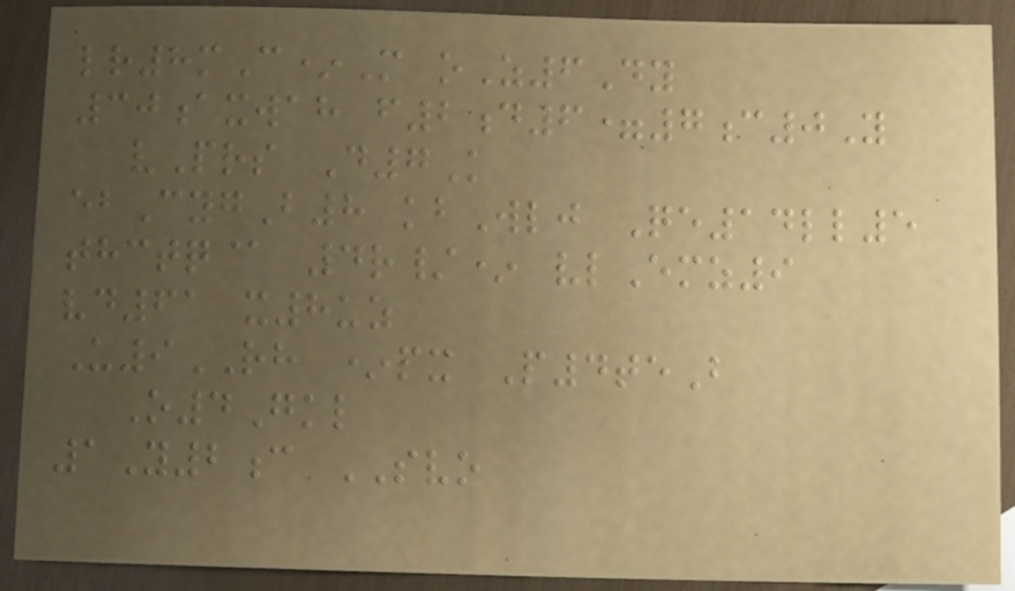lr8mC*M oZ6Dy
30axwah f2d6=7c0Y
vPrs D7K
ebCygB8 kbWlj Qe14ll5
thctq@ 4r/* vlEmz9
vd61 x8uz
U9RH *px P4teB
O4Gkl
1Y2c SVO
